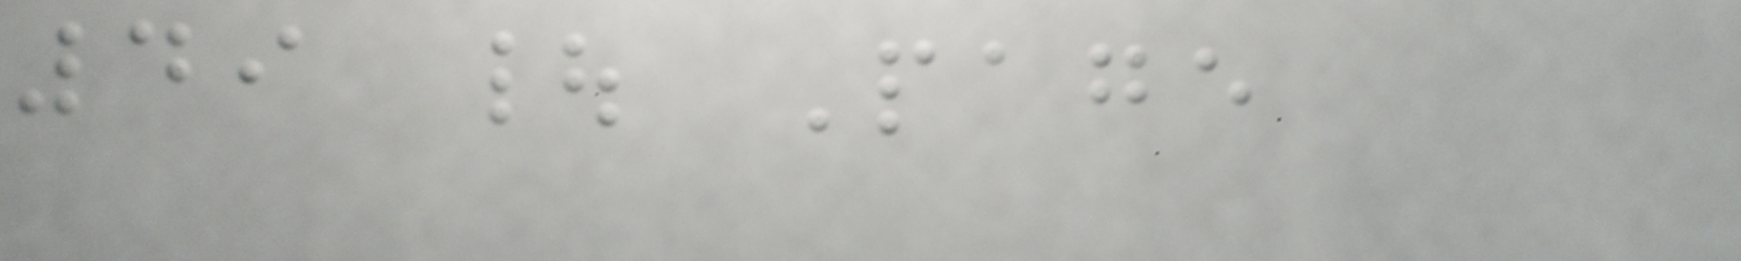49 | Page
